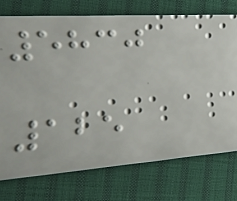5830
125
